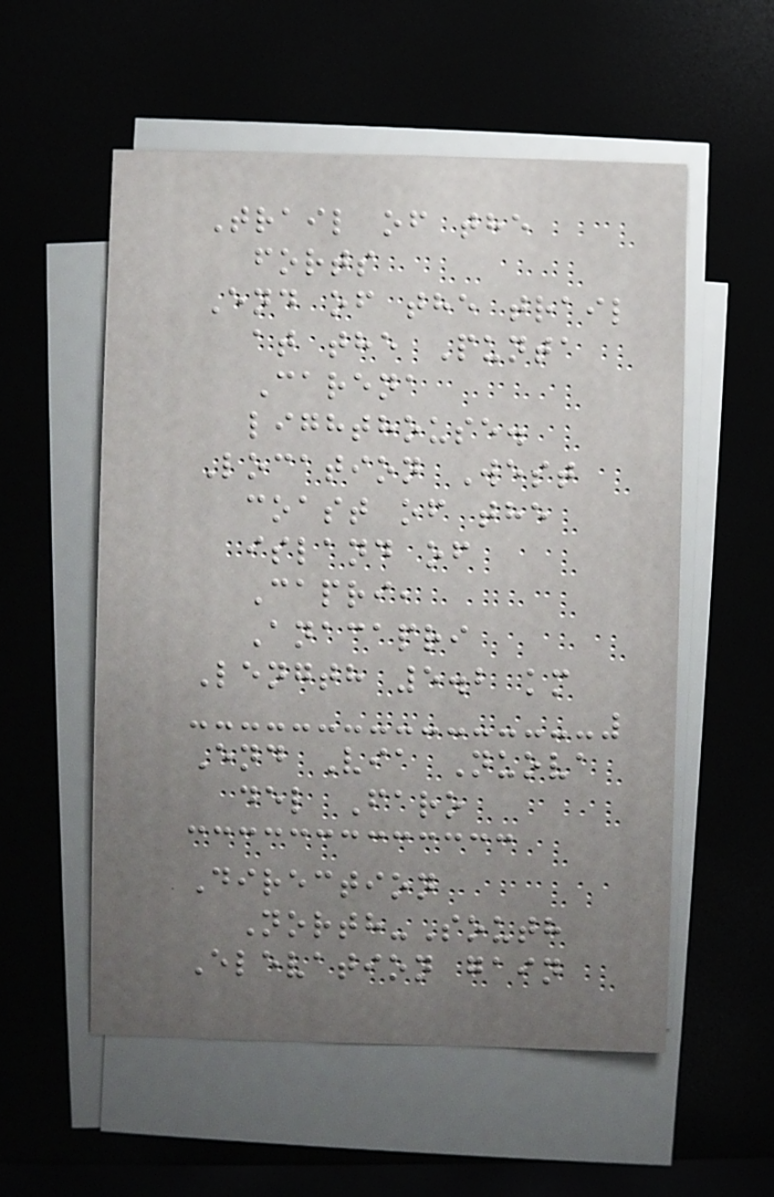Trail of the
forts
End of the trail
at the Punta
Carena
lighthouse.
Location West
coast of the
island of
Capri,
Anacapri
Length 5.2 km
End Via Nuova
del Faro
Direction
North-South
Elevation gain
